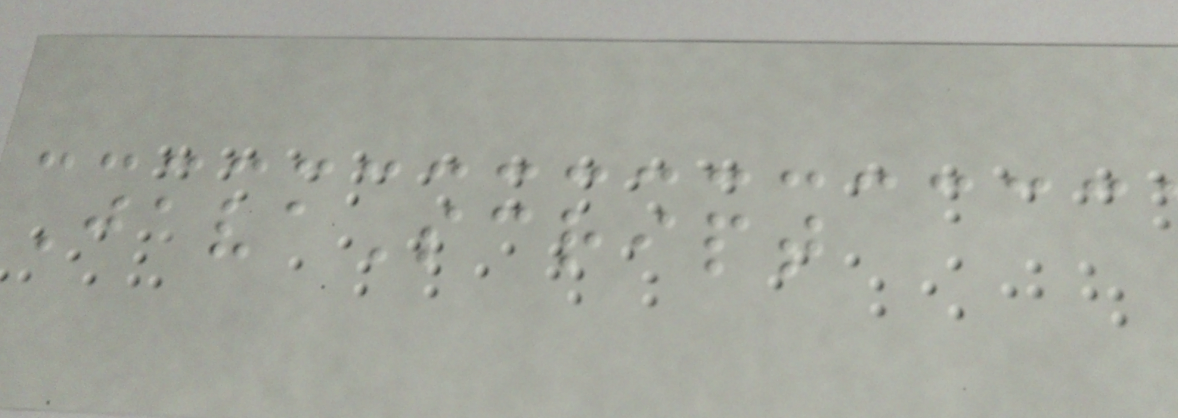JavaScript
